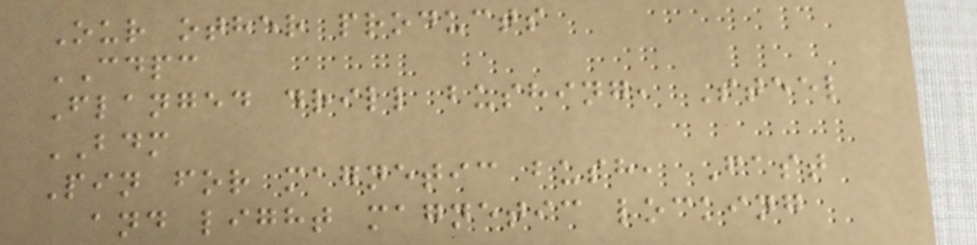Our other products
CDPC
Flanged drill bushing, Steel
BDM
Pin for magnetic bush, Fast
and light magnetic locking
